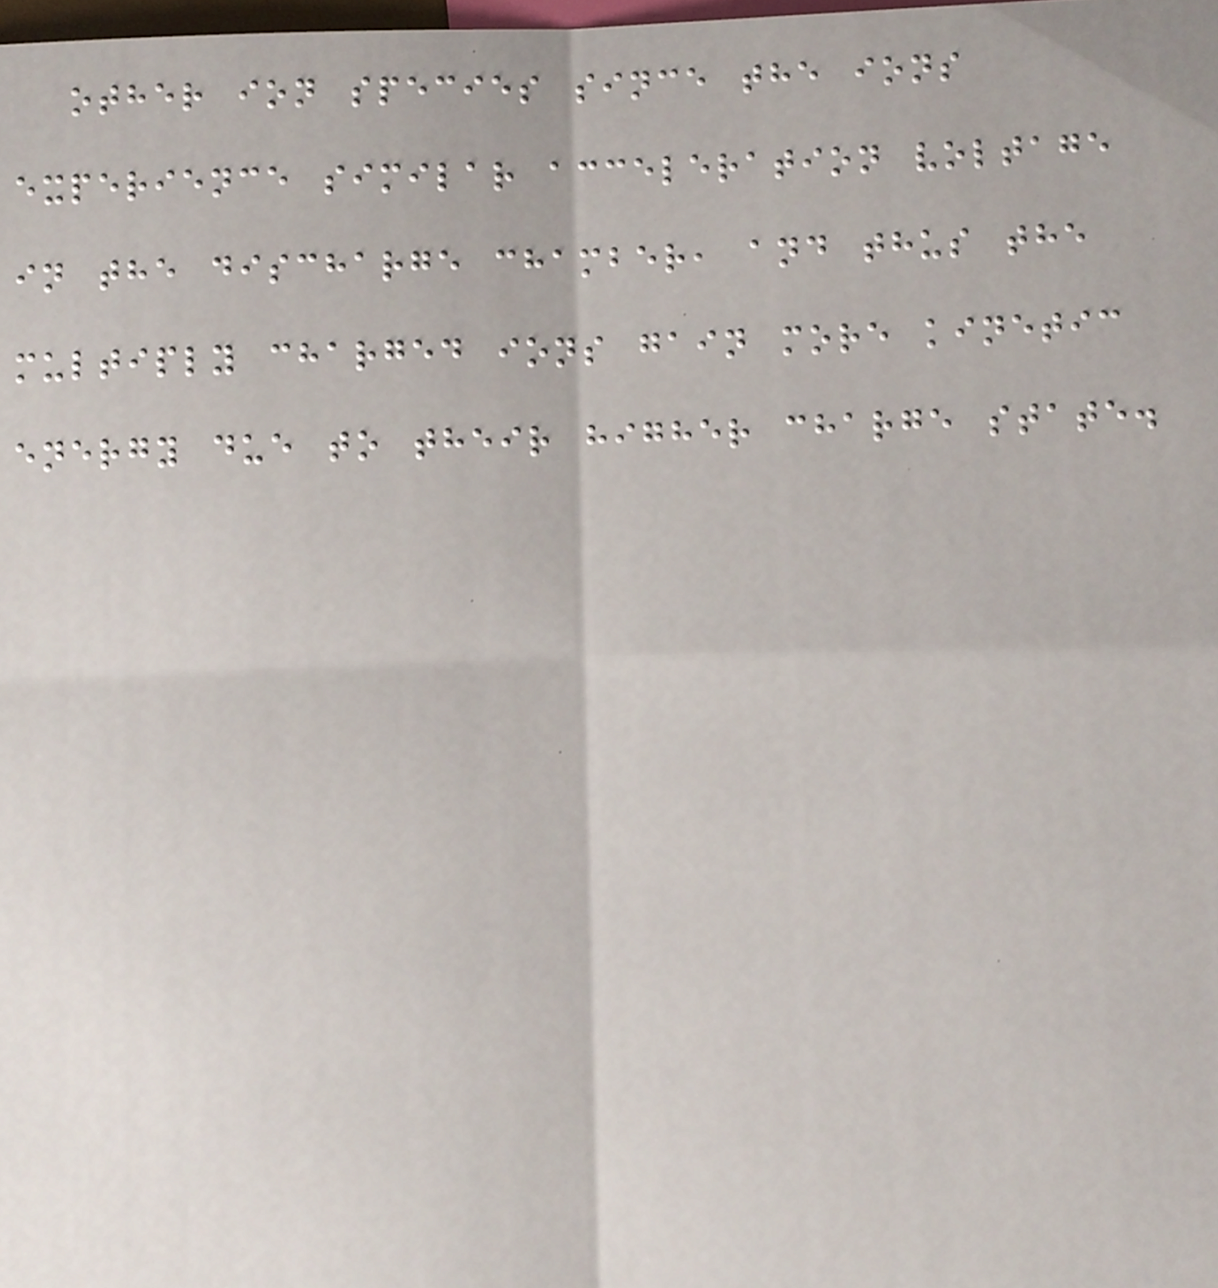other ion species since the ions
experience similar acceleration voltage
in the discharge chamber, and thus the
multiply charged ions gain more kinetic
energy due to their higher charge state.
